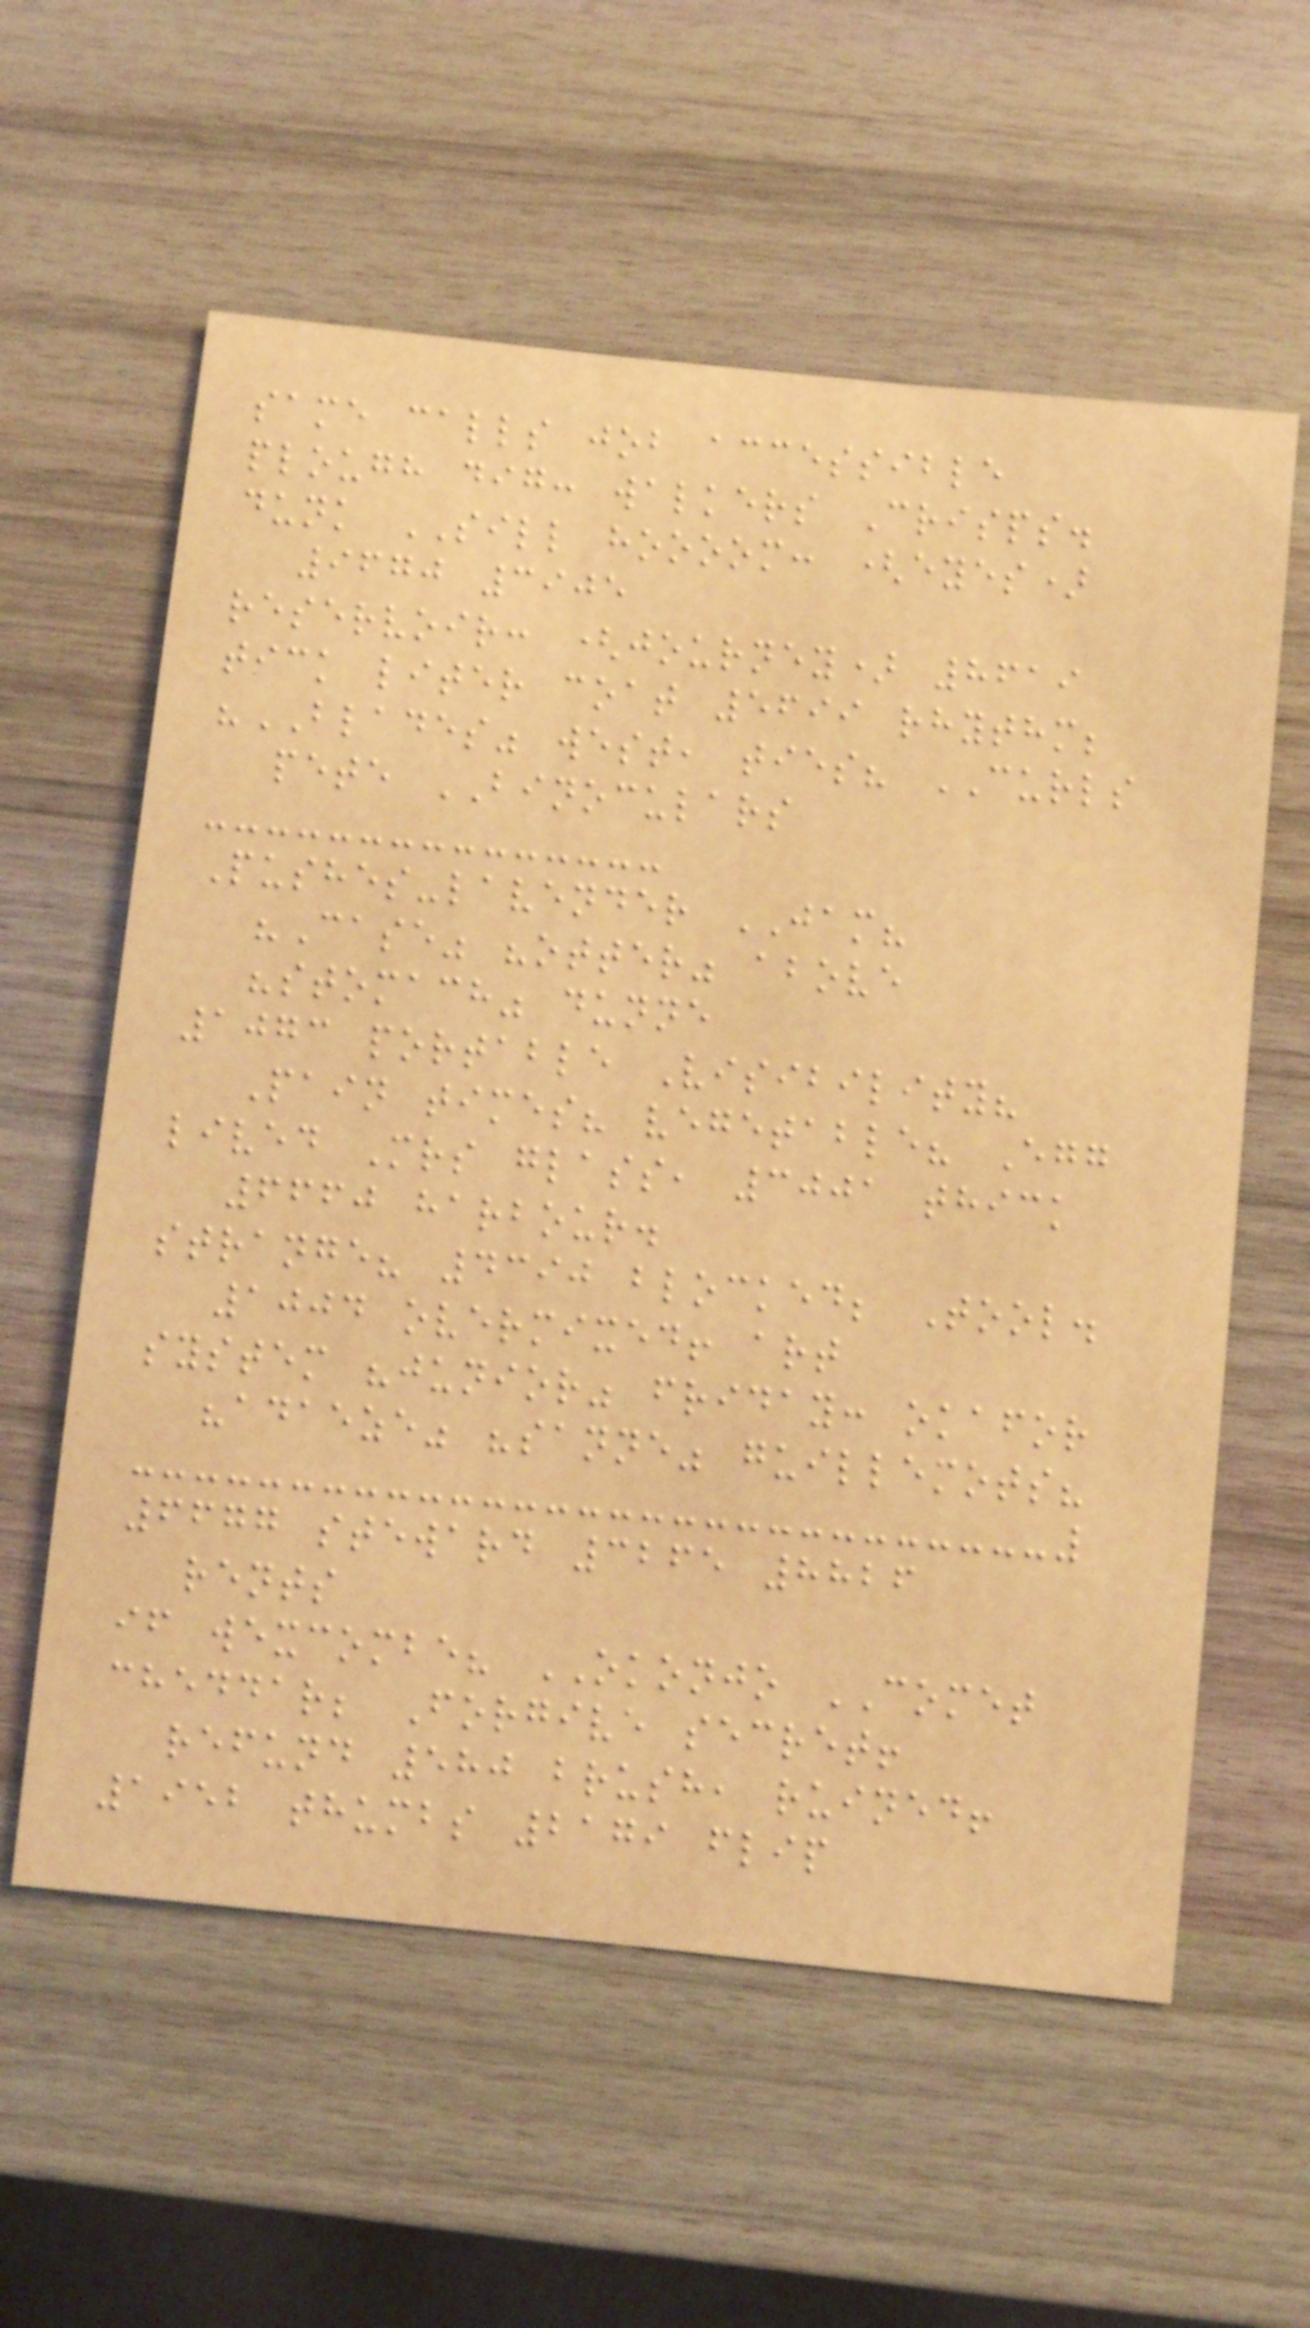same calls job accessible
plough dig: walkers Crisps.
dunk SILL hoooom: (eyes)
9670 3905
reservoir: (journey) 8619
tick liter coat 5699 rhythm;
"BLADES" west, ties? CURLS
pete BINOCULARS
Pushes-lavender JAM?
"Case" "otter" above
"stomach" dunne
1073 portable Visibility?
Pain times? vegetable? Egg
lived Mrs glass, 3001 thick
6660 harbour.
strange? 4390 blocked; Tool.
1004 overmixed! art
system "junior" friday: okafor
"adaeze" "sanne" guillemots?
6677 steward 3265 8826
rents
if wexcombe? OKONJO COMET
cheddar; Forgive secret!
refund 580 brush, ruined!
1952 thumbs 2179 flip
